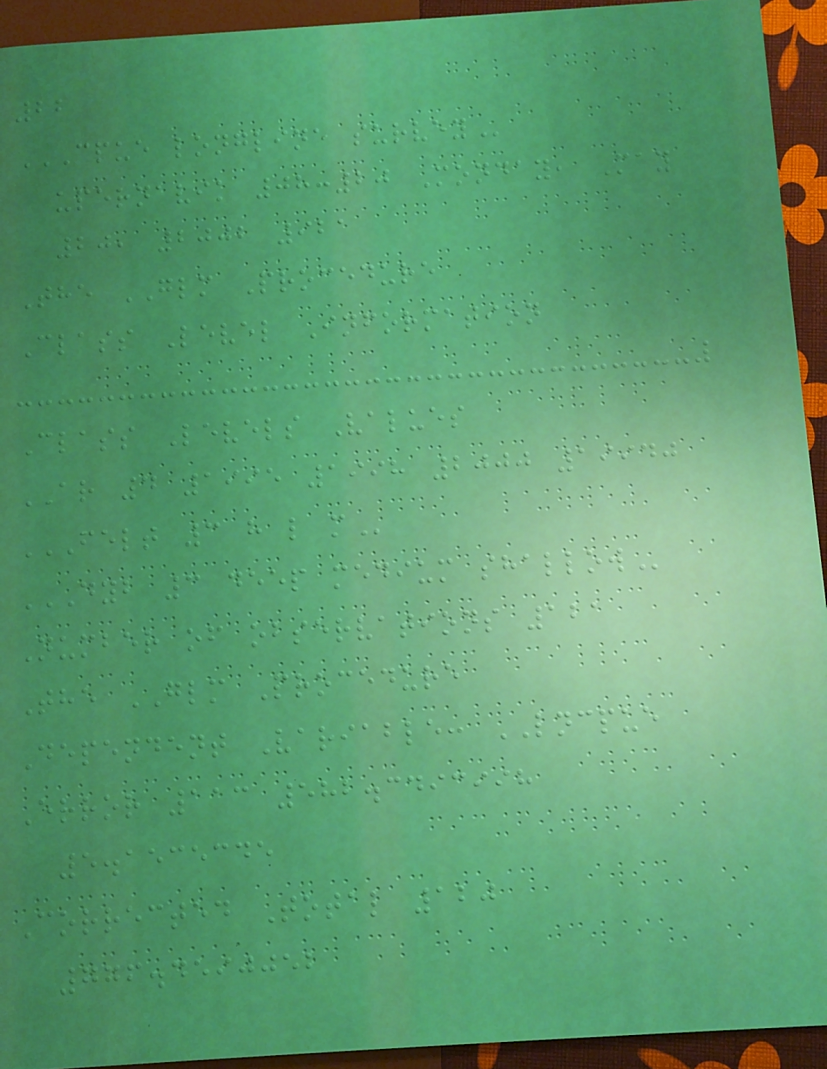22
CPUE LONGLINE SURVEY
upernavik 08:20 Monday, May
20, 2002 921
The GLM Procedure
Class Level Information
Class Levels Values
AR 4 1995 1998 2000 19940
FELT 3 H L M
DYB 3 DEEP MEDIUM SHALLOW
Number of observations 121
The GLM Procedure
Dependent Variable: LNCPUE
Error 113 582.3493998
5.1535345
Corrected Total 120
776.4590052
